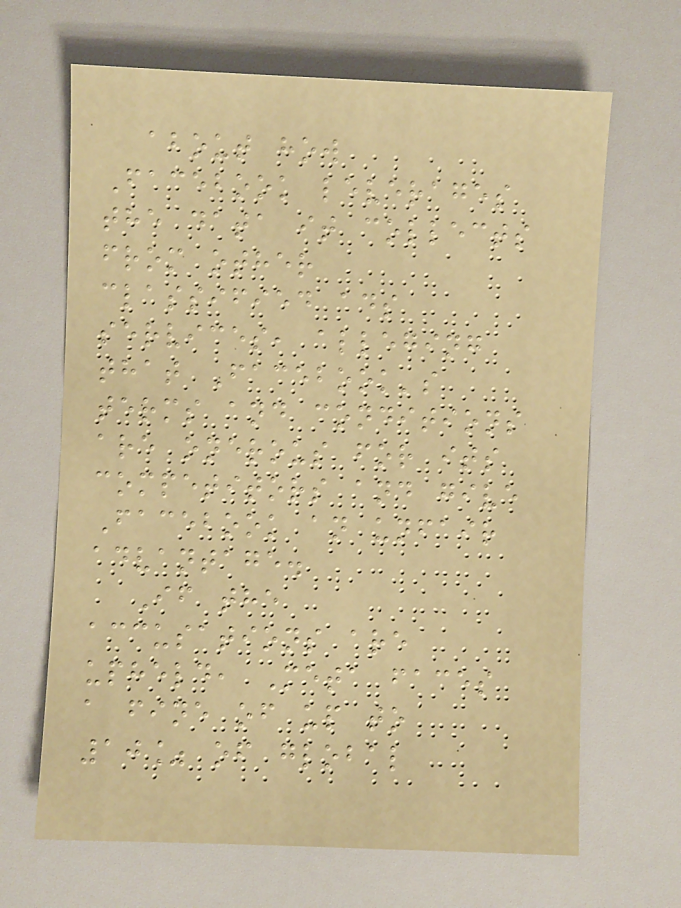about how
Facebook leverages
the data it collects
from other
classified ads
services, alleging
that Facebook's
terms and conditions
are onerous for its
competitors and give
Facebook an unfair
advantage.
If the
accusations are
upheld, Meta faces
a fine of up to
10% of global
